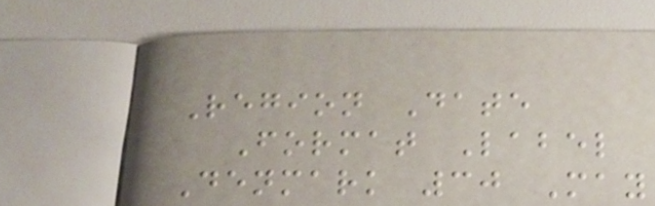Region Date
Format Label
Denmark 30 May
